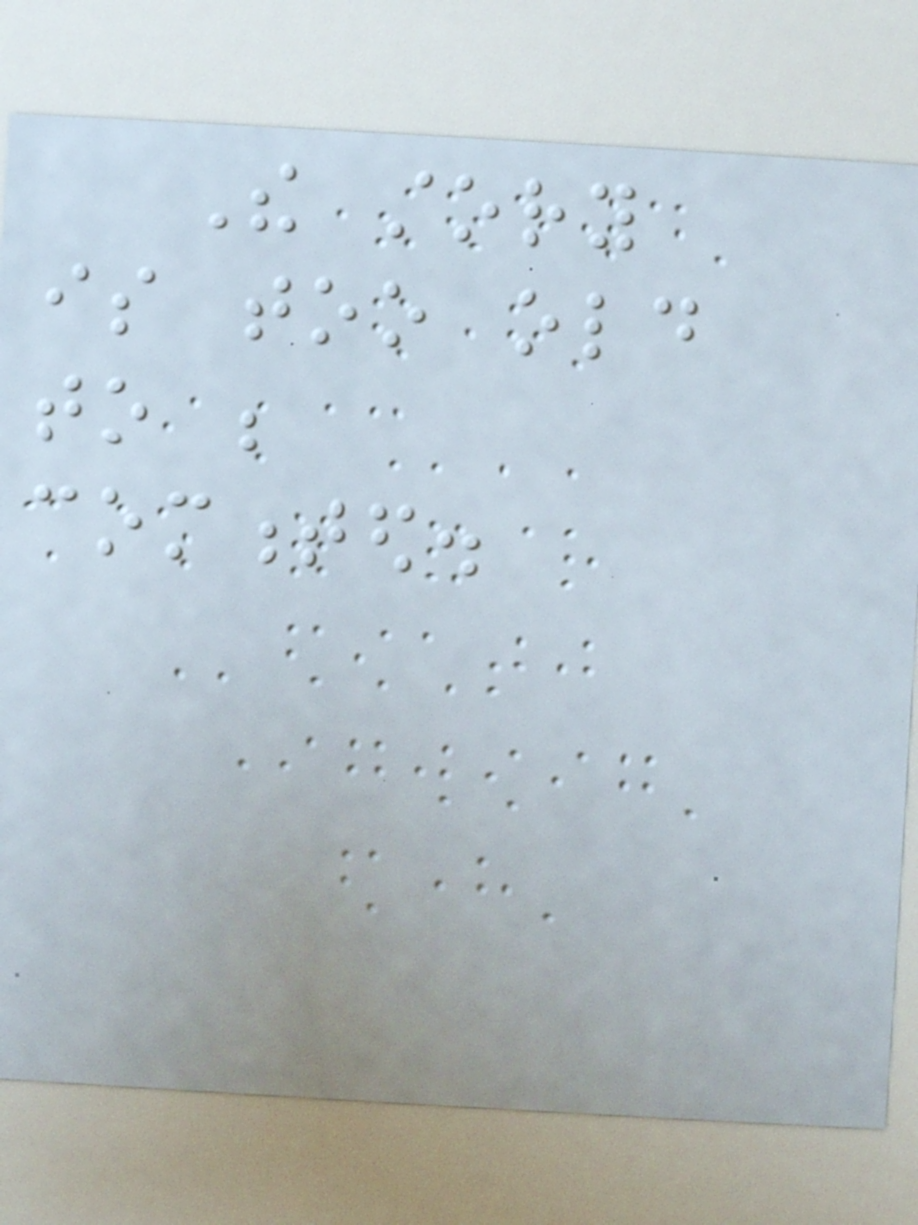The story
is too old
to be
commented.
